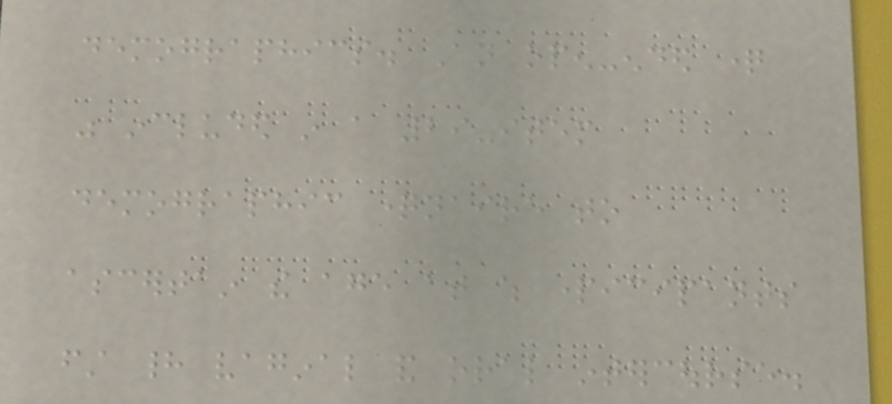demographics. An open-ended question
was included in a 29-item
demographic questionnaire to
ascertain the age at which participants
first had vaginal and oral intercourse.
